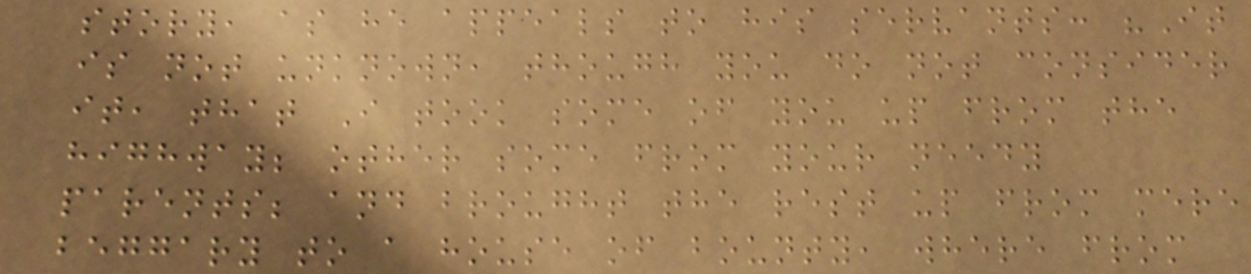story, as he appeals to his servants: "It
is not unknown, though you do not consider
it, that I took some of you up from the
highway; other some from your needy
parents; and brought the rest up from mere
beggary to a house of bounty, where from
